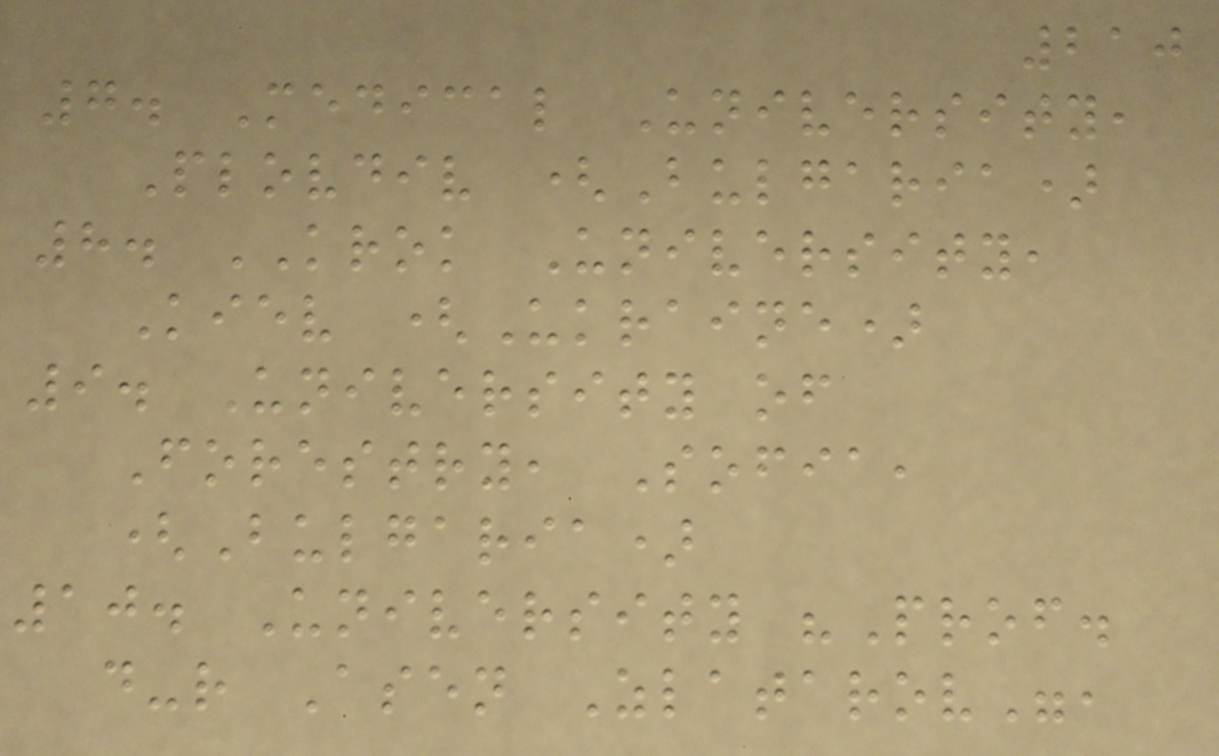210
7. Medical University,
Plovdiv (Bulgaria)
8. KROK University,
Kiev (Ukraine)
9. University of
Forestry, Sofia,
(Bulgaria)
10. University "Prof.
d-r Asen Zlatarov",
